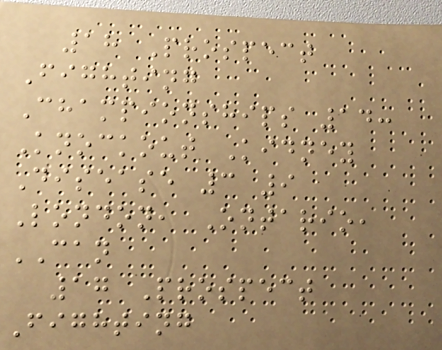18 Prospect
Fighting
Championships 14:
Knockout Kidney
Disease 3 9
London, Ontario,
CAN
17 Prospect
Fighting
